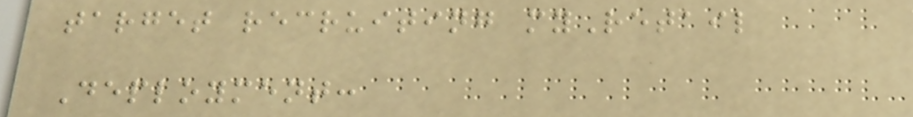target recruiting myRetail
Deployment:
